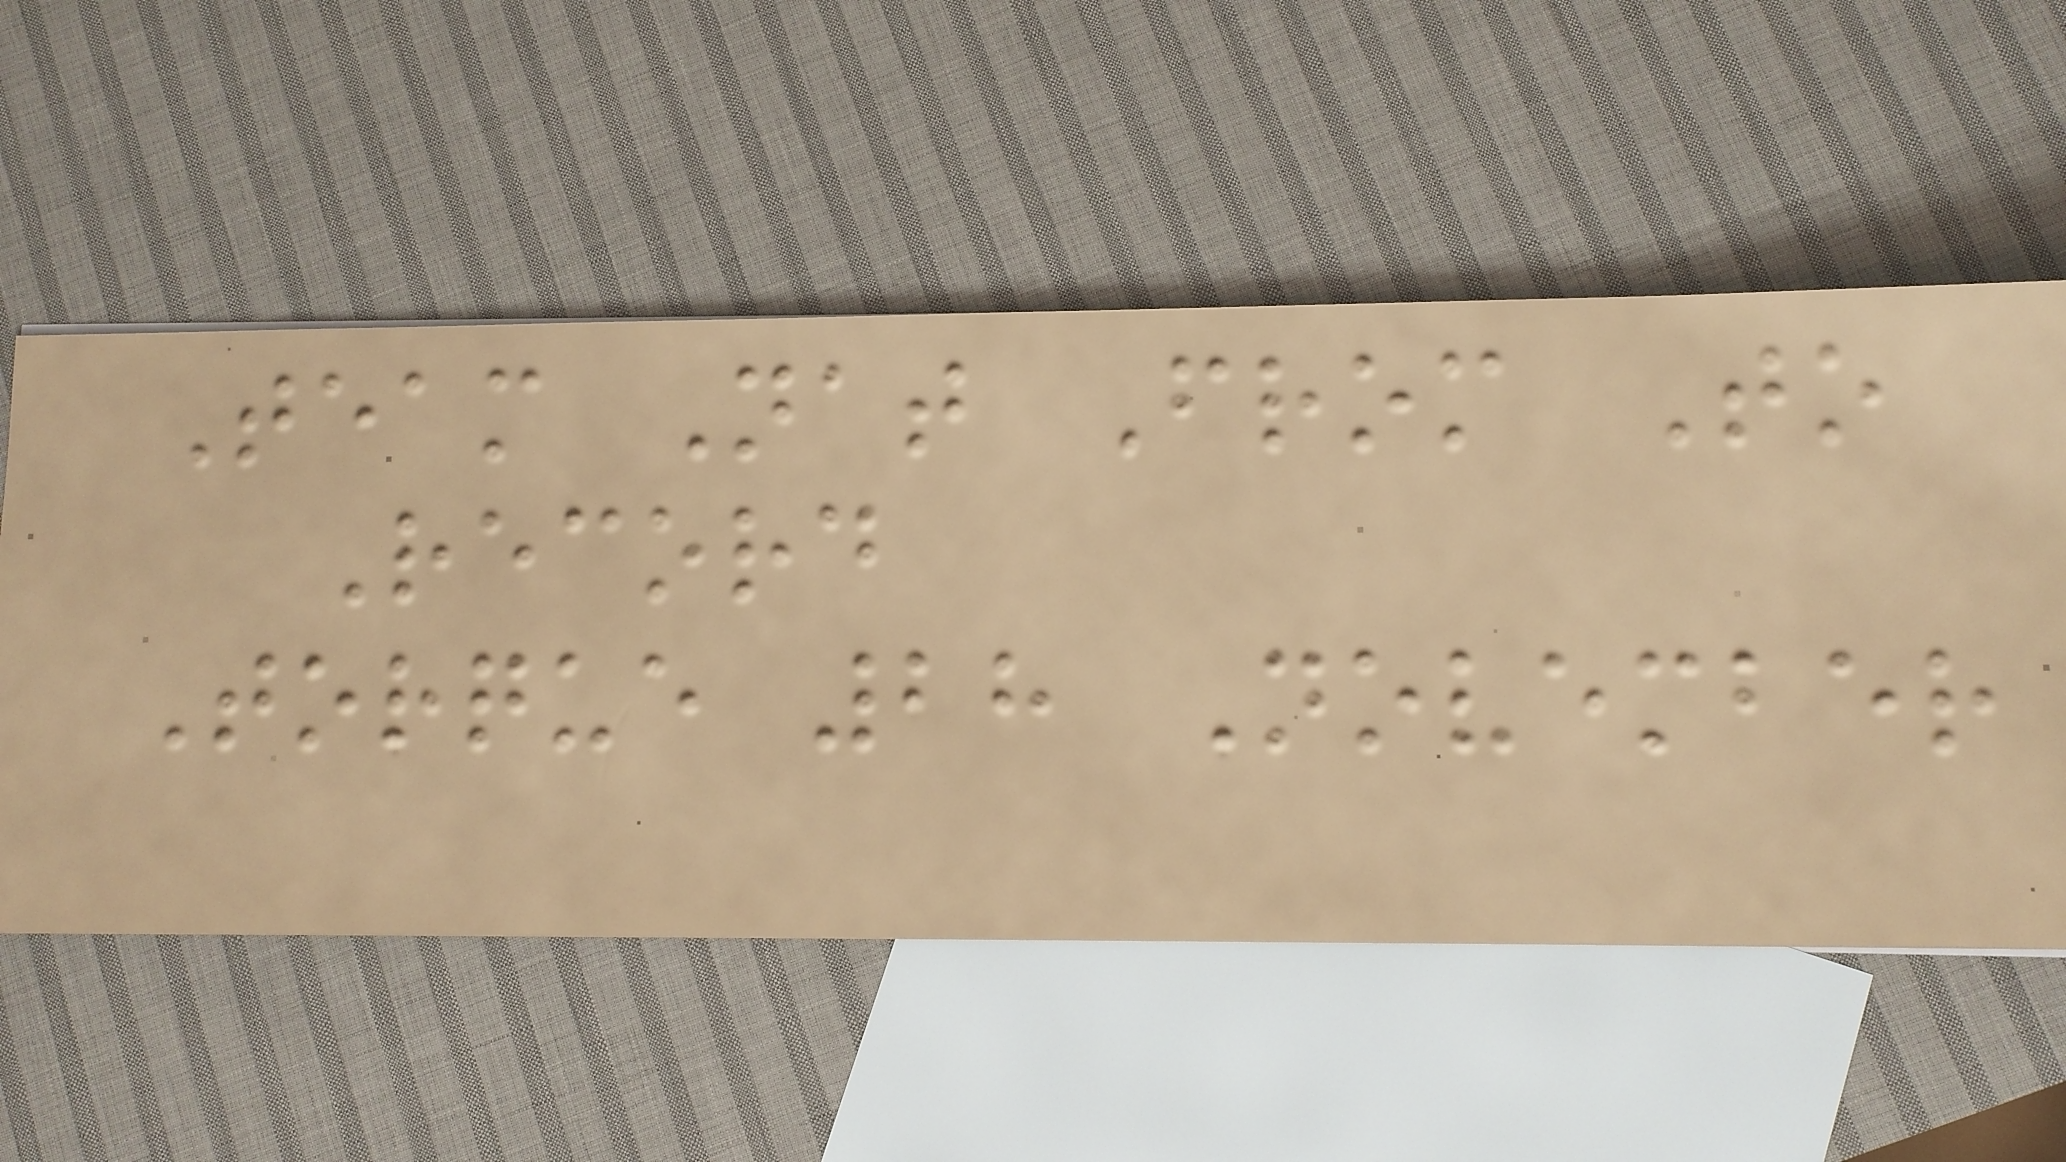Team Nat From To
Record
Torque 28 November
